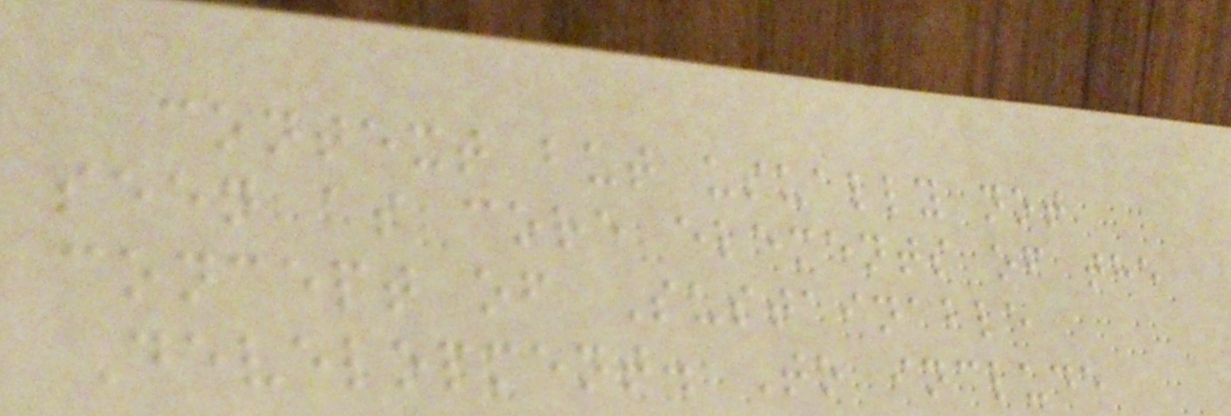context but usually not
seen as core elements of the
concept of Sustainable
Development. To include
